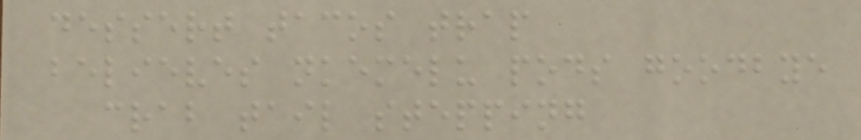dessert tacos trap
believes nkemelu pods goodbye
crab tail stepping
